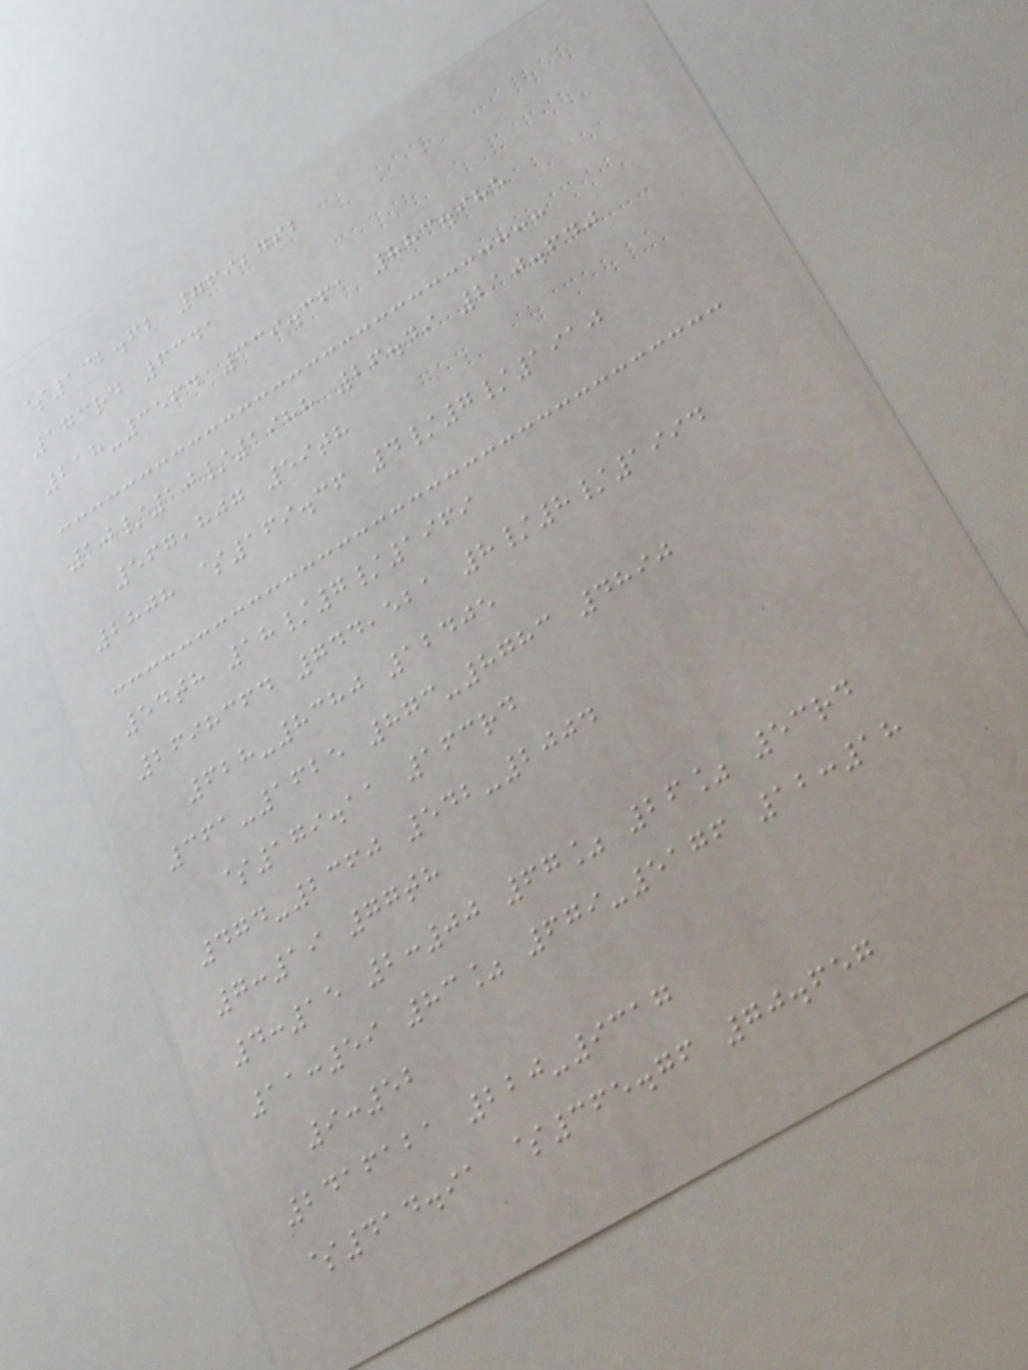$132.62 769,792
173rd 6341
218-3564 339.361 883.985
10/10/1988 26.49 210.640
567,807 59th
2808 $169.36 4/7/1910
54th 18/7/1969
2698364 744,521 8/8/1994
628-8380 12405
361-1625 873-8783 4890
$179.11 163rd
474-2360 542-2004
7:19 77th
4:15 2:00 67% 26% 53rd
11:59 83% 679-5176 12:18
9:52
2416121 220-9317
$414.91 $365.76 70.657
